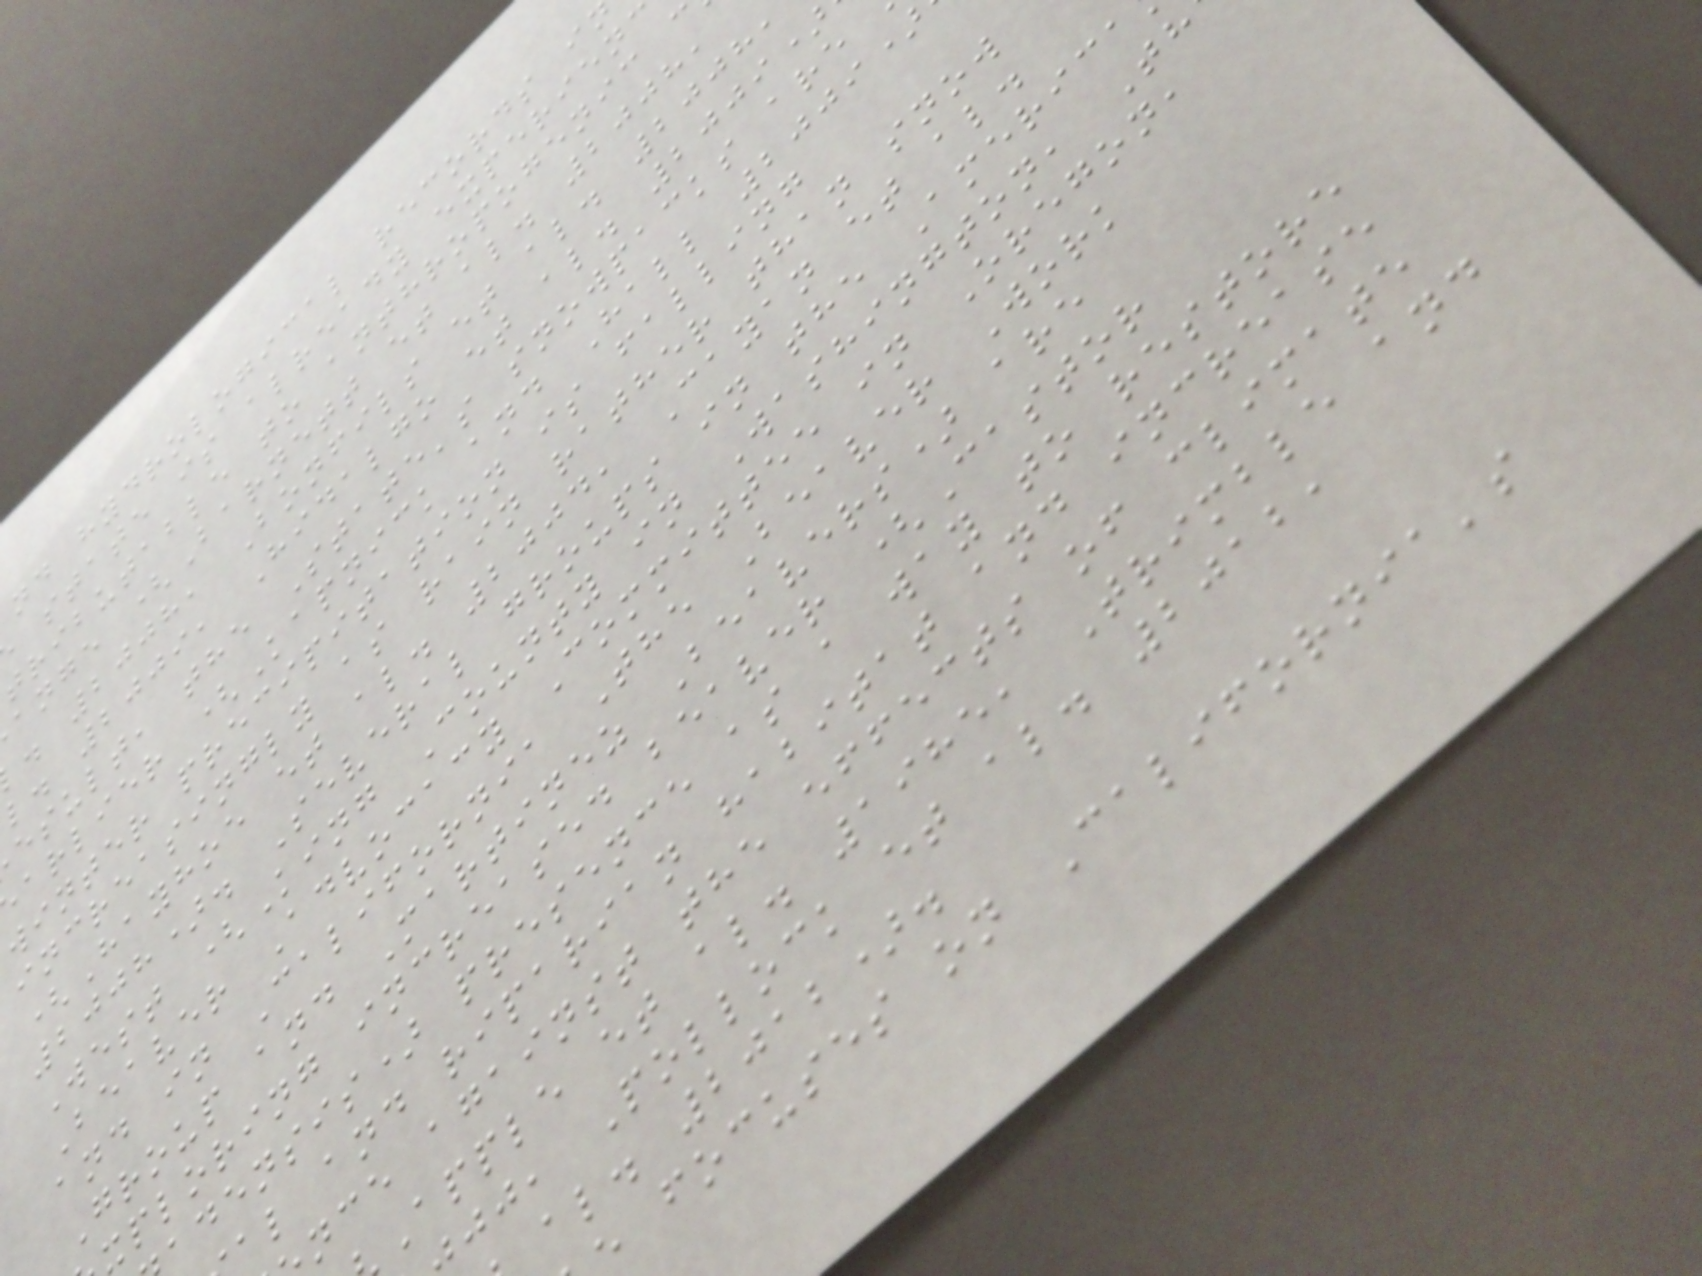nd hydrological records i
state is already experien
tributable to anthropogenic c
ange (Barnett et al. 2008,
. 2008, Bonfils et al. 2008,
l. 2009, Hidalgo et al. 2009)
esult, the State's snowpacks are
arlier (Kapnick and Hall 2009)
winter precipitation is falling
increasingly as rain rather than snow
(Hayhoe et al. 2004, Cayan et al.
2008). Several groups in the America
West (King County in Washington, Th
Beaver Advocacy Committee in Oregon,
and in California The Beaver Work
Group and Martinez Beavers) are
xploring increased beaver (Castor
adensis) presence as a way to restore
al and riparian habitat and increase
nce against the effects of climate
Apple et al. 1985, Trimble and
jj, Pollock et al. 2012,
al. 2012).
focuses on California's
